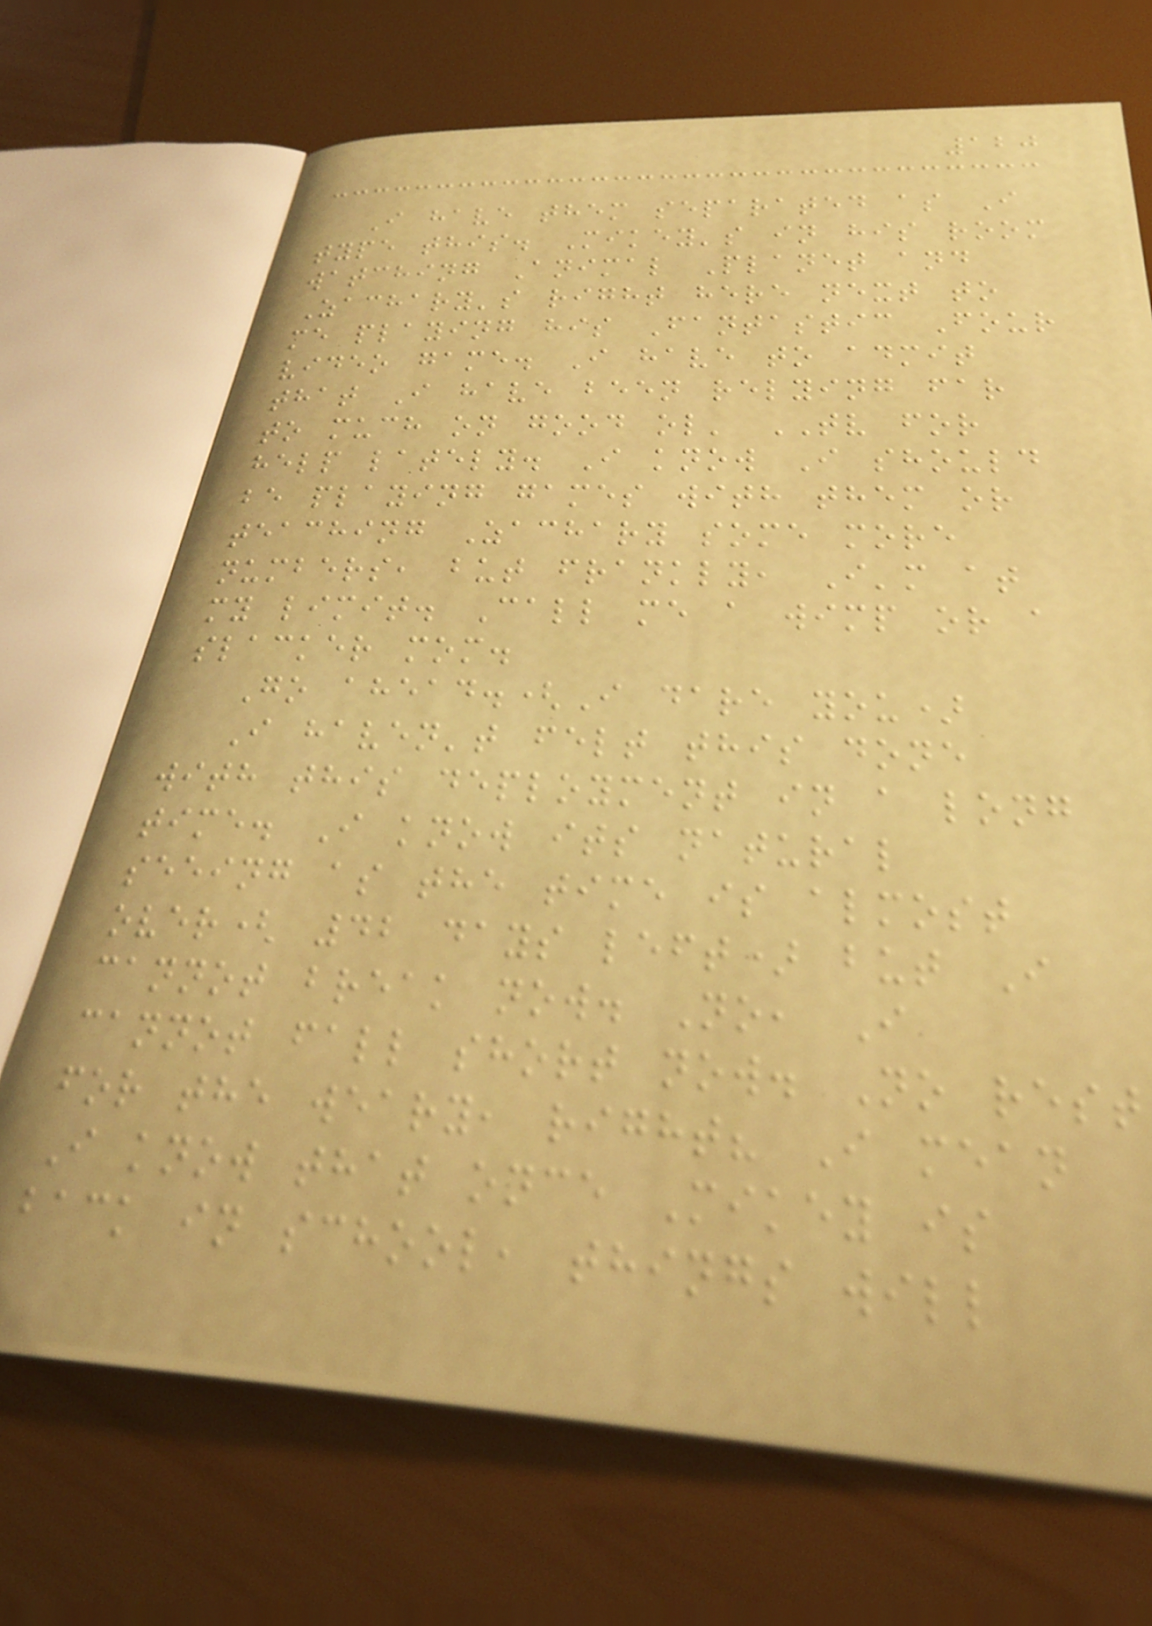120
I have them separated as I
type this. Mikey's in his room
watching Animal Planet and
Zachary's right here next to
me playing his Fantastic Four
video game. I have to admit
that I have been relying far
to much on good ol' TV for
help lately. I know I should
be playing games with them or
teaching Zachary some more
numbers, but frankly, I'm at
my limit. Call me a wimp or a
slacker mom.
Go ahead.(I dare you)
I haven't felt this done
with this deployment in a long
time. I know its natural
seeing as the time is almost
over( 42 days left) but I
cannot break now. No, I
cannot fall short now. No rest
for the weary, right? I mean
I know that once Mikey is
back in school, things will
